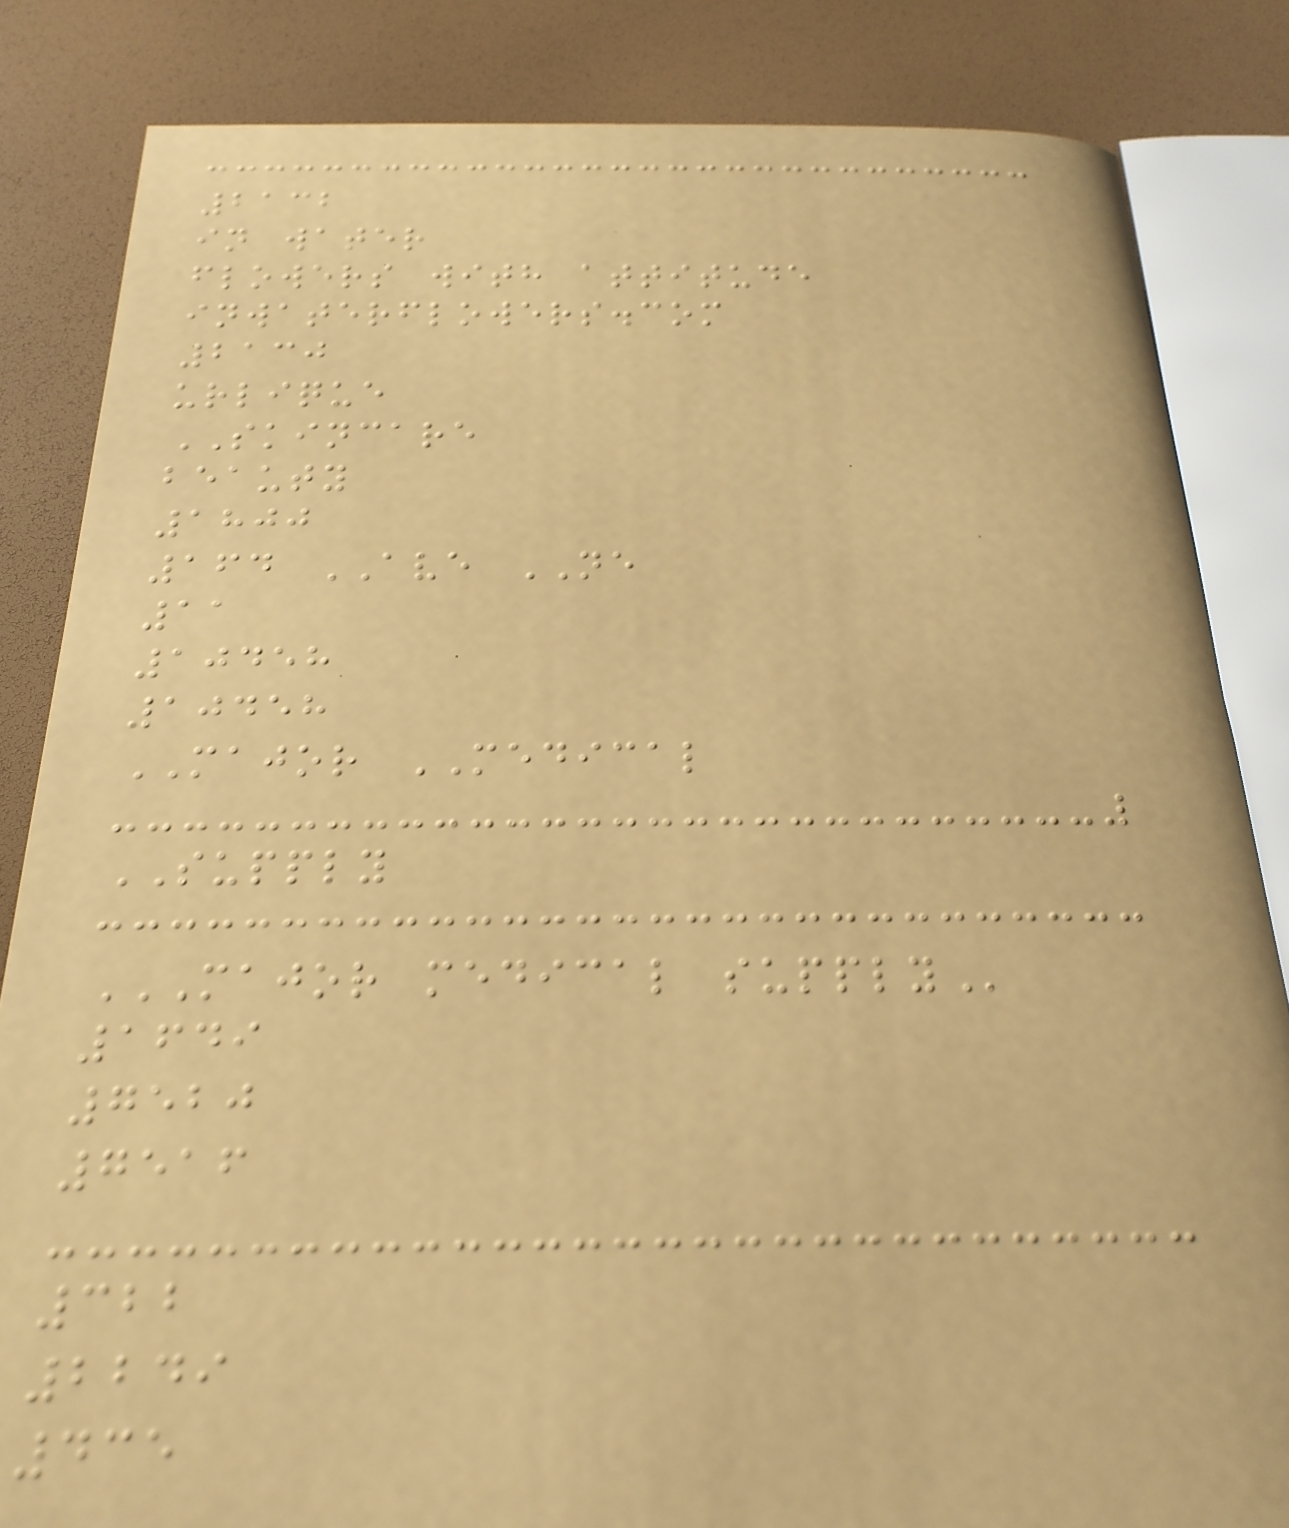2132
in water
flowers with attitude
inwaterflowers.com
2130
urlique
SKINCARE
beauty
1800
164 AVE NE
11
10458
10458
MAJOR MEDICAL
SUPPLY
MAJOR MEDICAL SUPPLY
1649
7520
7516
322
2249
435
